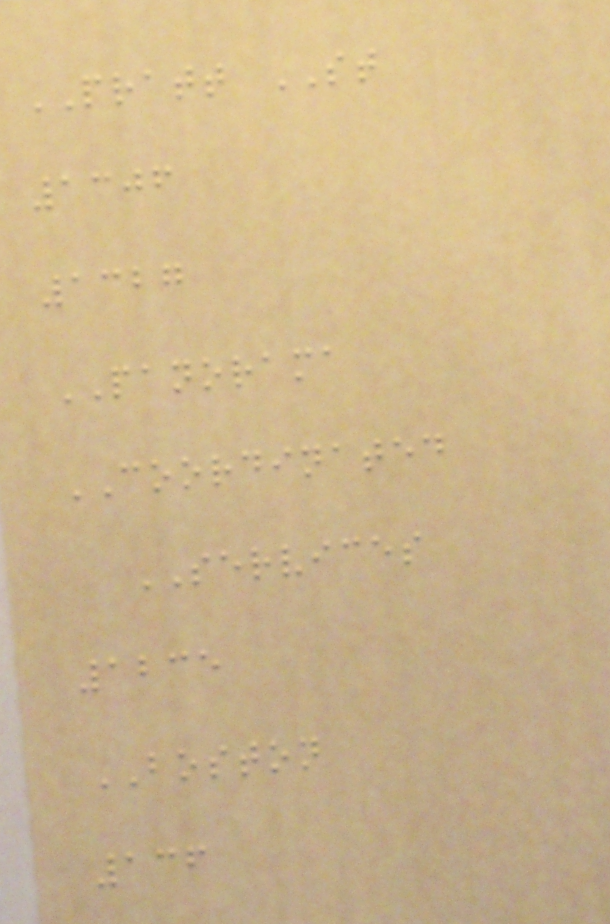PRATT ST
1306
1327
PANORAMA
COORDINATED
SERVICES
1235
BOSTON
136
